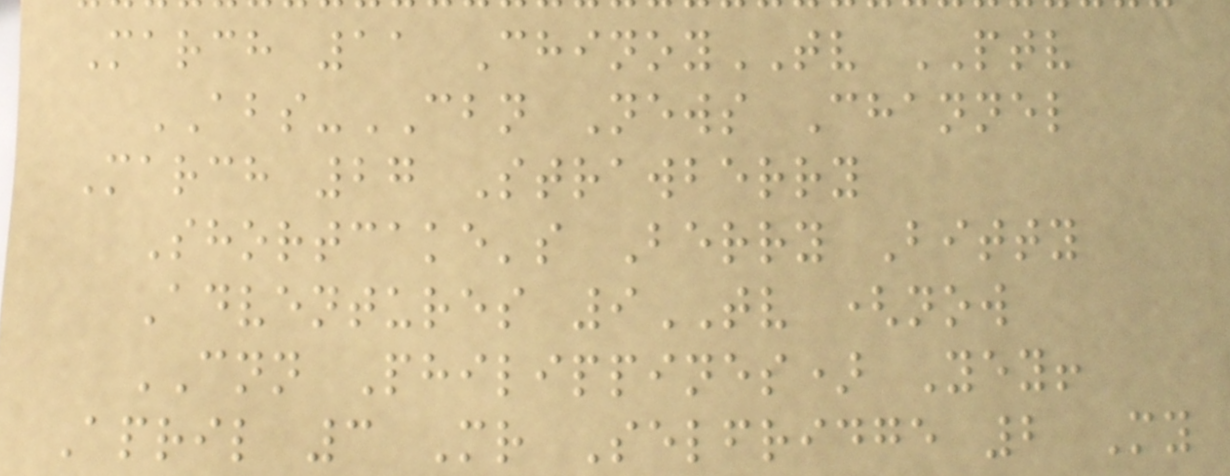March 11 ChinoyTV PTV
ABS-CBN News Channel
March 27 Strawberry
Shortcake's Berry Bitty
Adventures 9TV (now
CNN Philippines) Yey!
April 3 Mr Selfridge 2 My
